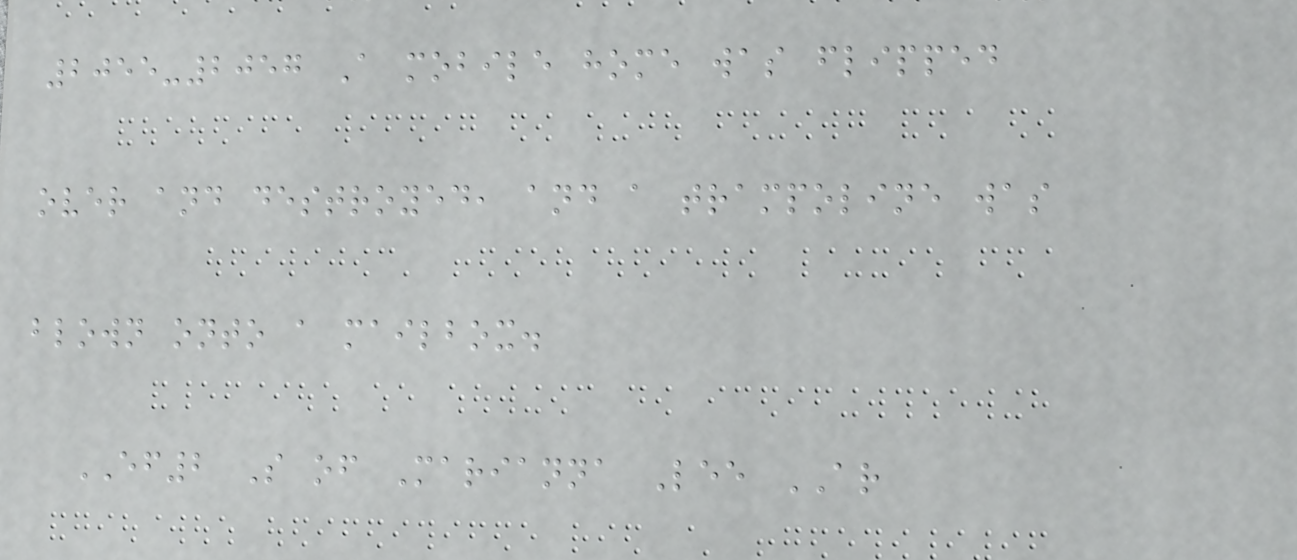2055-2057 A mobile home was flipped
over and destroyed, and a trampoline was
blown onto a mailbox.
EF2 S of Marianna Lee AR
